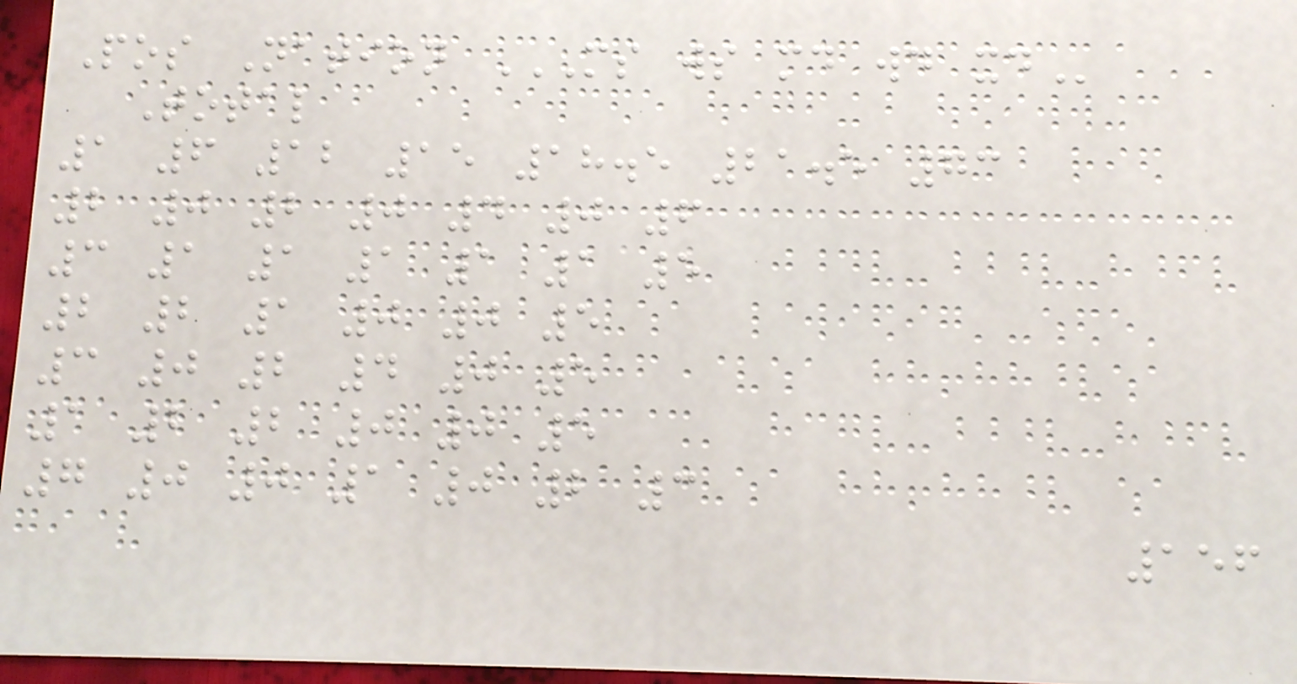Pos Nation MS WS MD WD XD
Total
1 6 12 15 18.5 21.5 73
2 0 2 0 4 0 6
3 1 1 1 1 1 5
2 2 1 0 0 5
3 0 2 4 0 5
1 2 2 0 0 5
7 0 0 1 0 2 3
156
